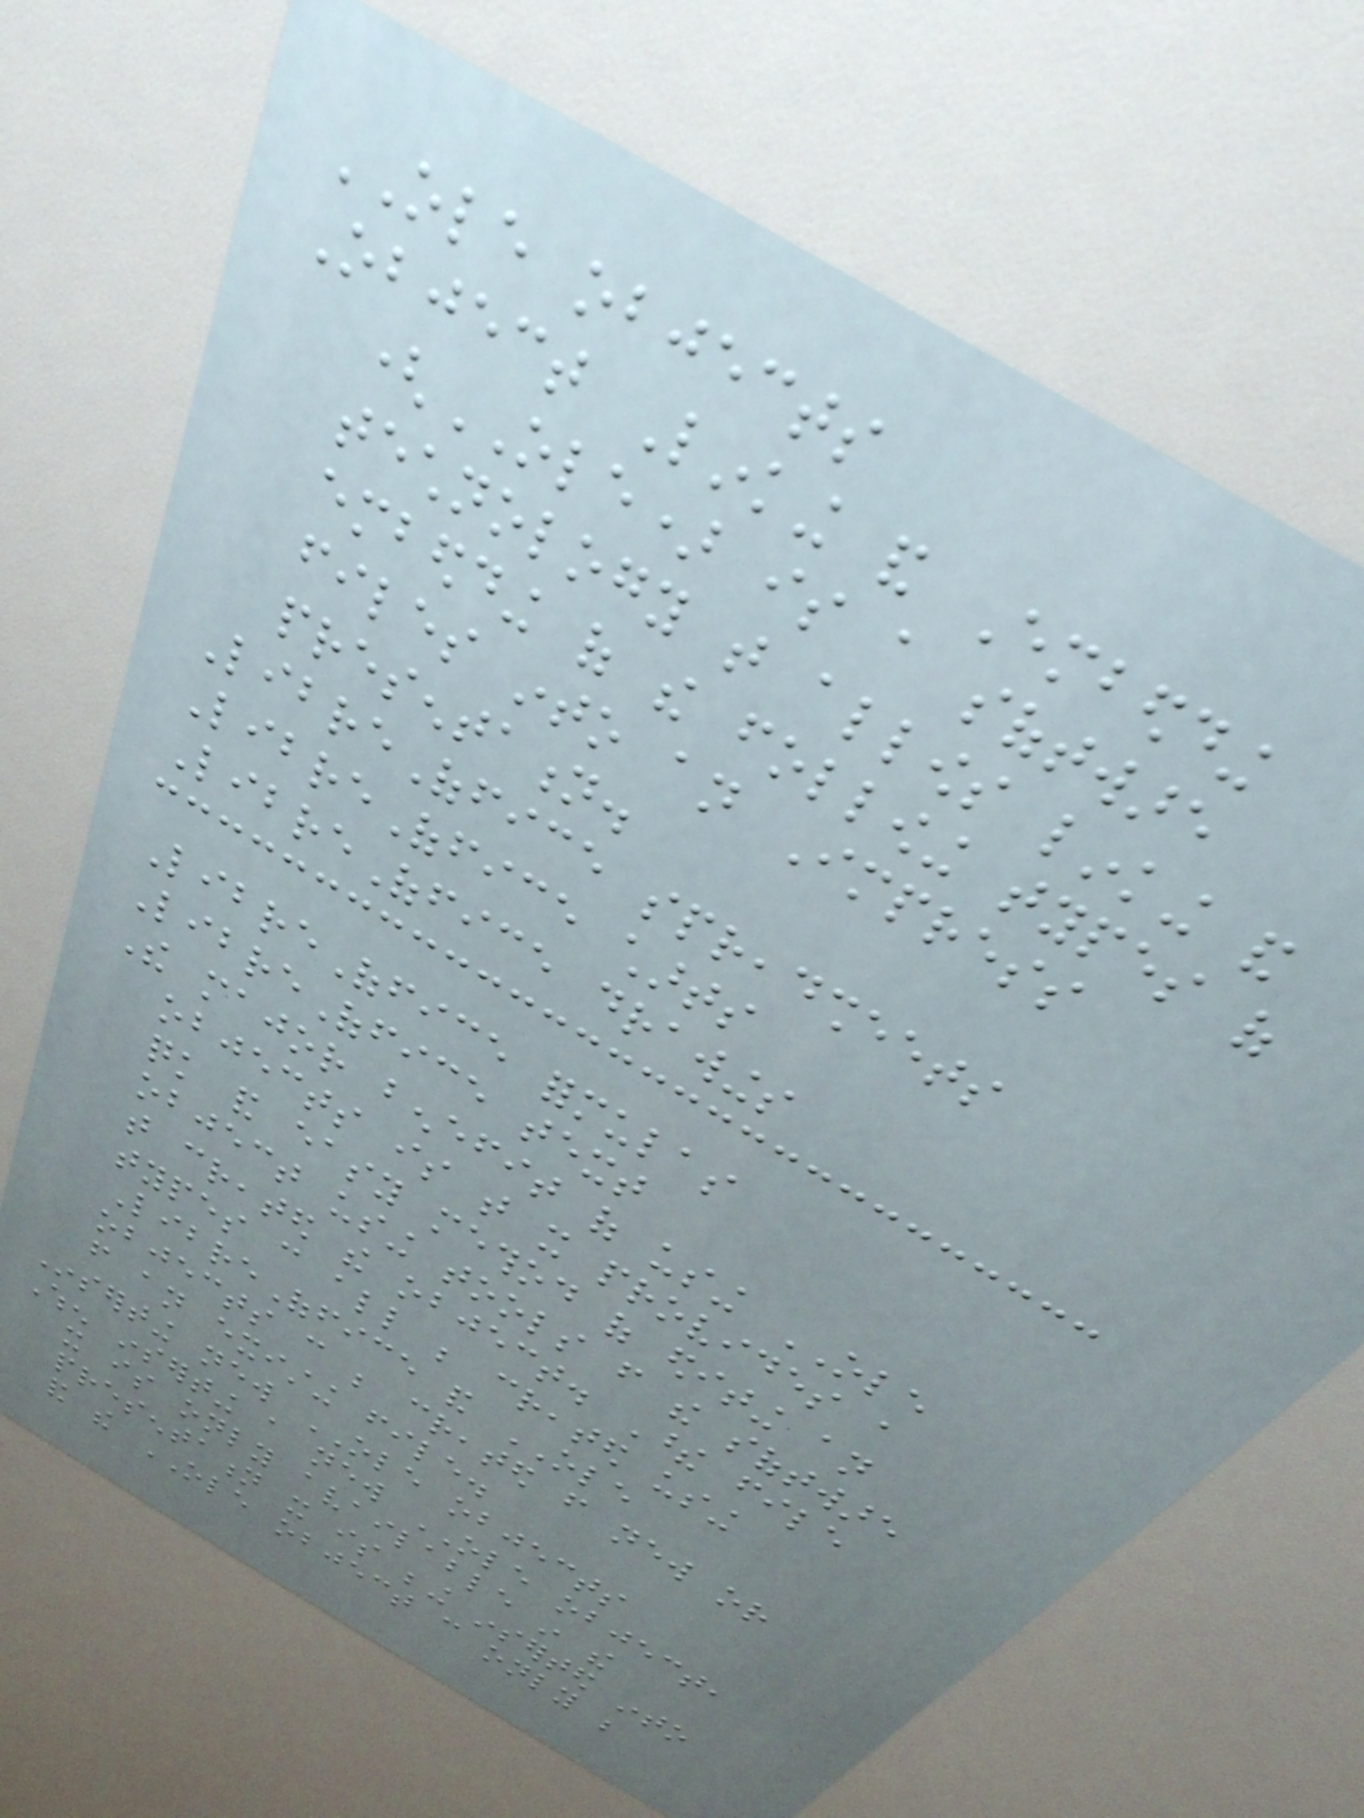OLE objects
Object Linking and Embedding
(OLE) is a software
technology that allows linking and
embedding of the following types of
files into an Impress
presentation.
LibreOffice spreadsheets
LibreOffice charts
LibreOffice drawings
LibreOffice formulas
LibreOffice text
The major benefit of using OLE
objects is that it provides a
quick and easy method of editing an
object using tools from the software
that created the object. These file
types can all be created using
LibreOffice and OLE
objects can be created from new or
from an existing file.
Inserting new OLE objects
When inserting a new OLE object,
it is only available in the
presentation it is being inserted into
and the OLE object can only be
